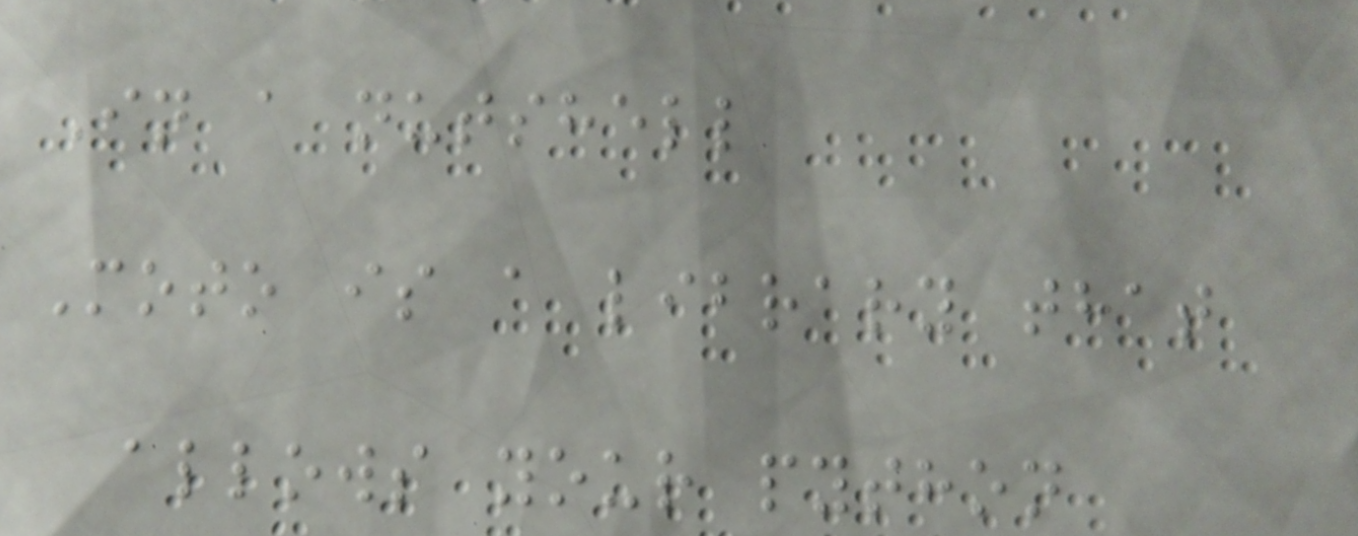In a nutshell
Moto is a library that
allows your python
